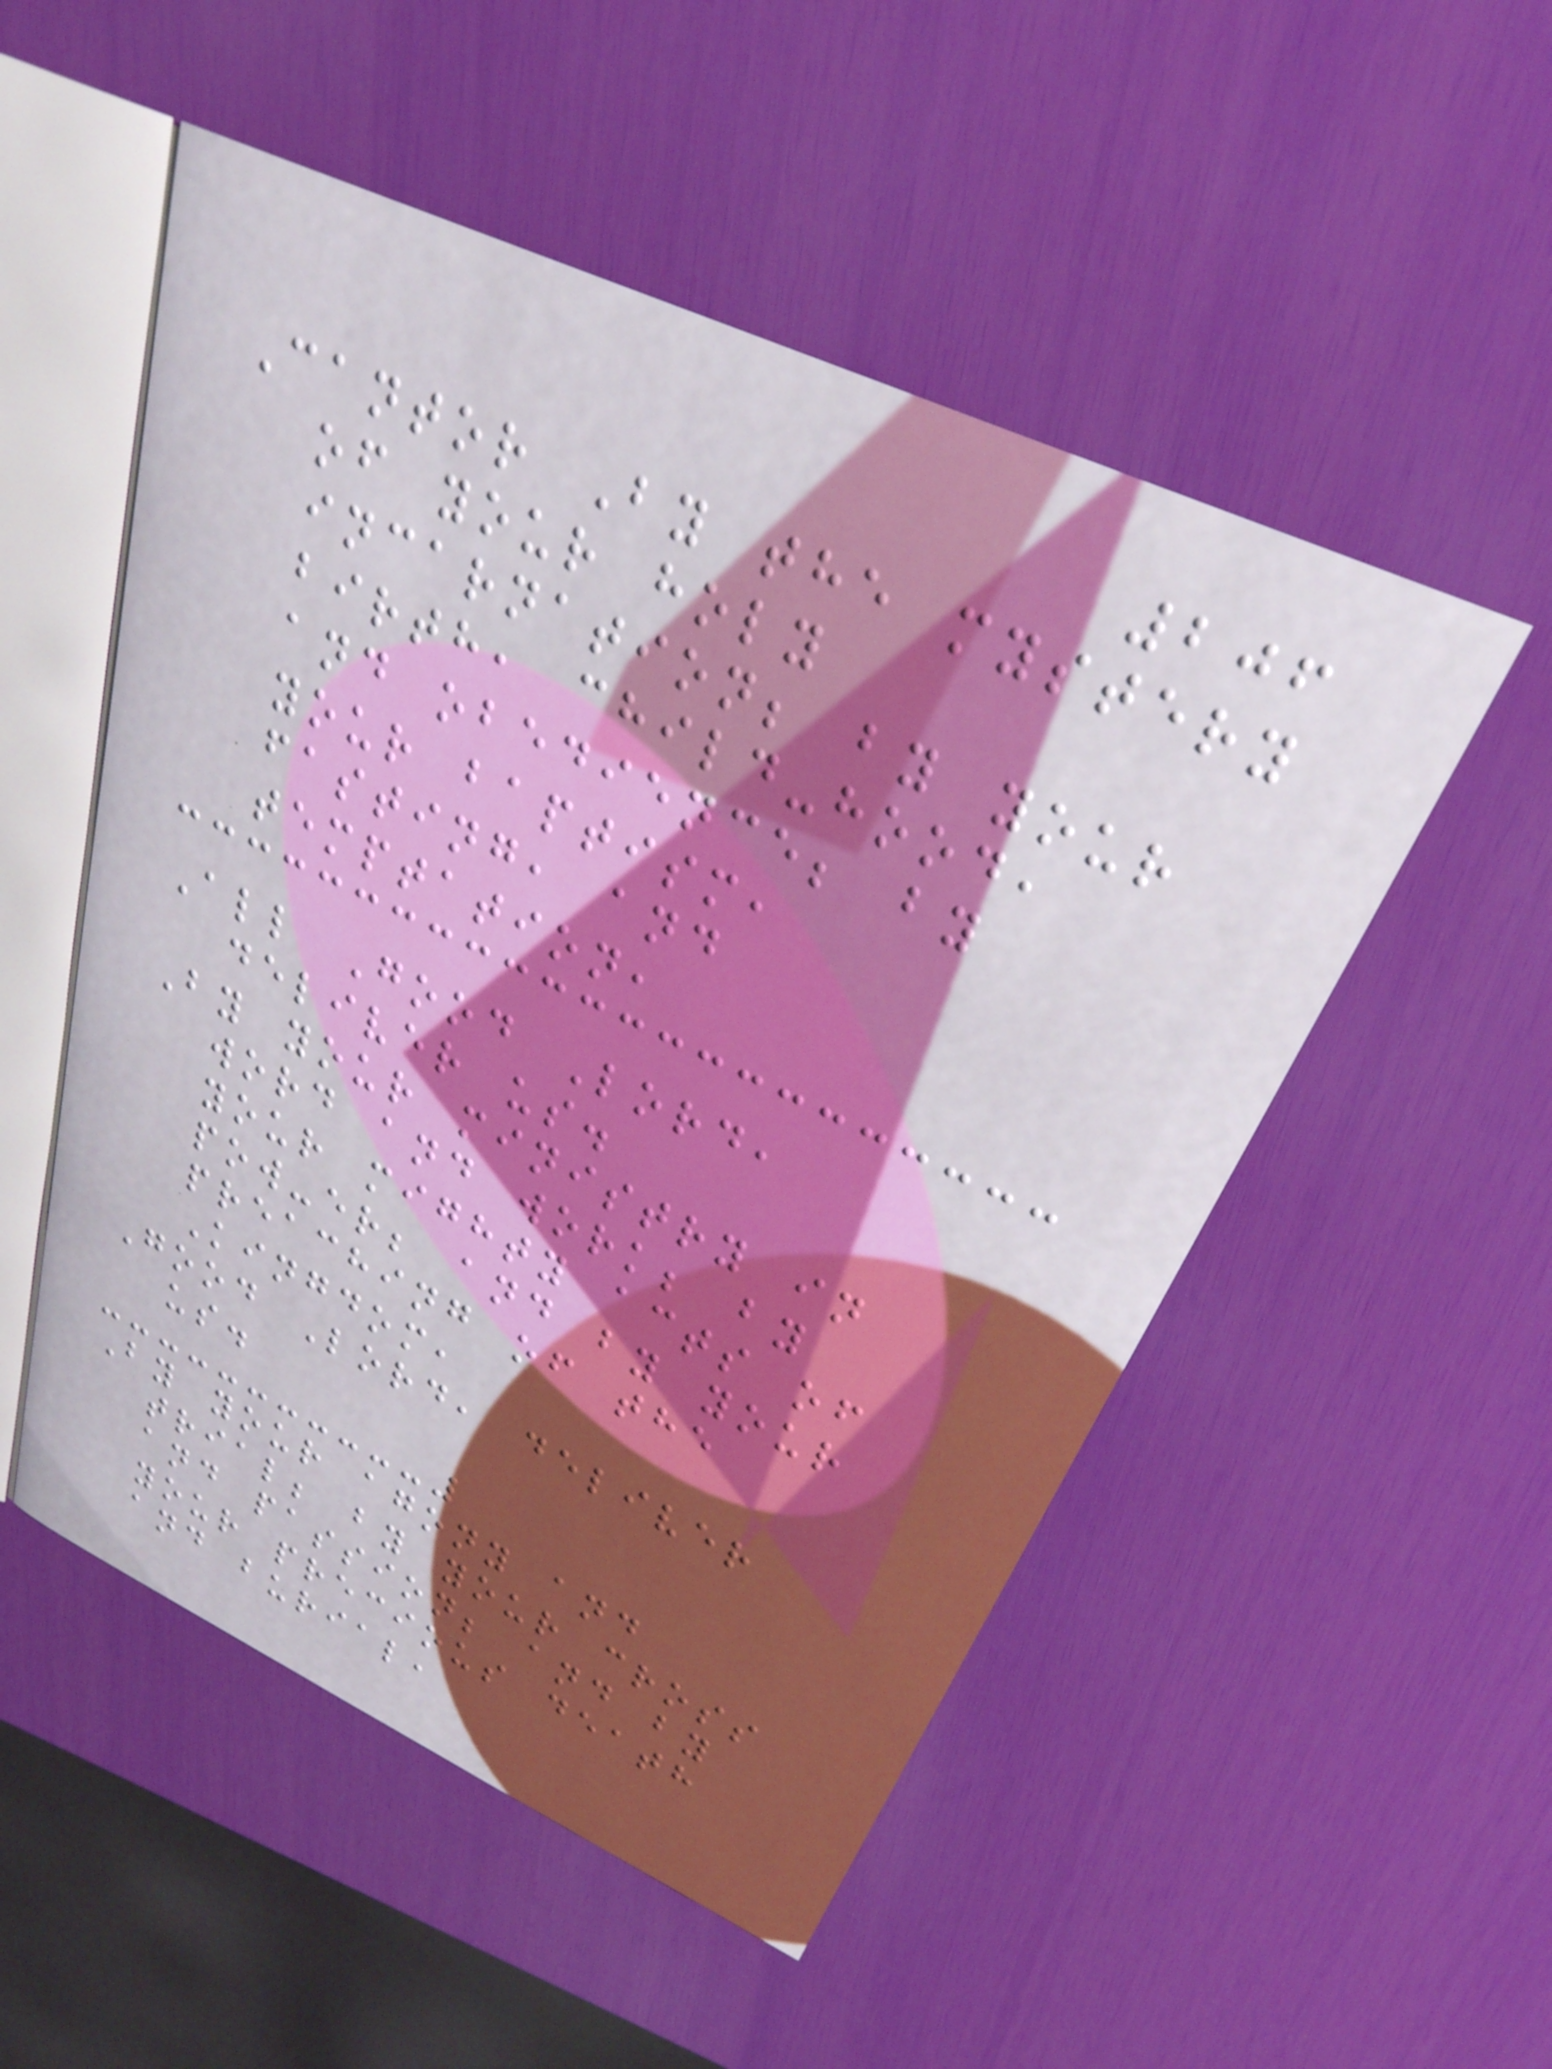206
Cantor By the mystery
of your holy
incarnation; by your
birth, child-hood,
and obedience; by
your baptism,
fasting, and
temptation,
All Good Lord,
deliver us.
By your ministry in
word and work; by
your mighty acts of
pow-er; and by your
preaching of the
Kingdom,
Good Lord, deliver
us.
By your agony and
trial; by your cross
and passion; and by
your precious death
and burial,
